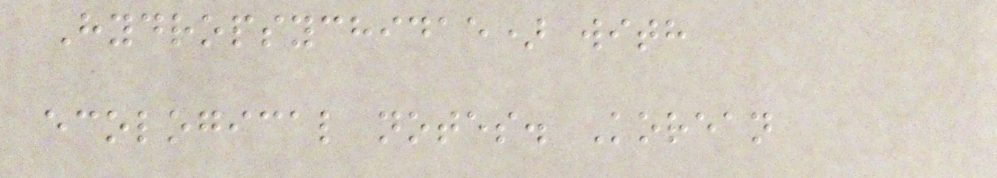Hydropsychidae) with
ecological notes. Korean
